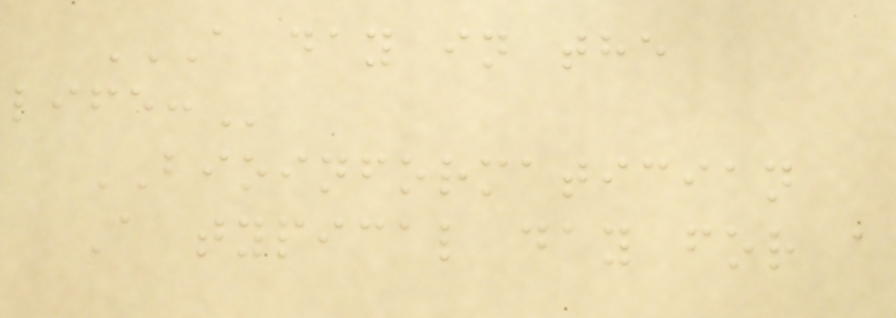A DAY IN THE
LIFE:
BIOINFORMATICIAN
A typical day for a
